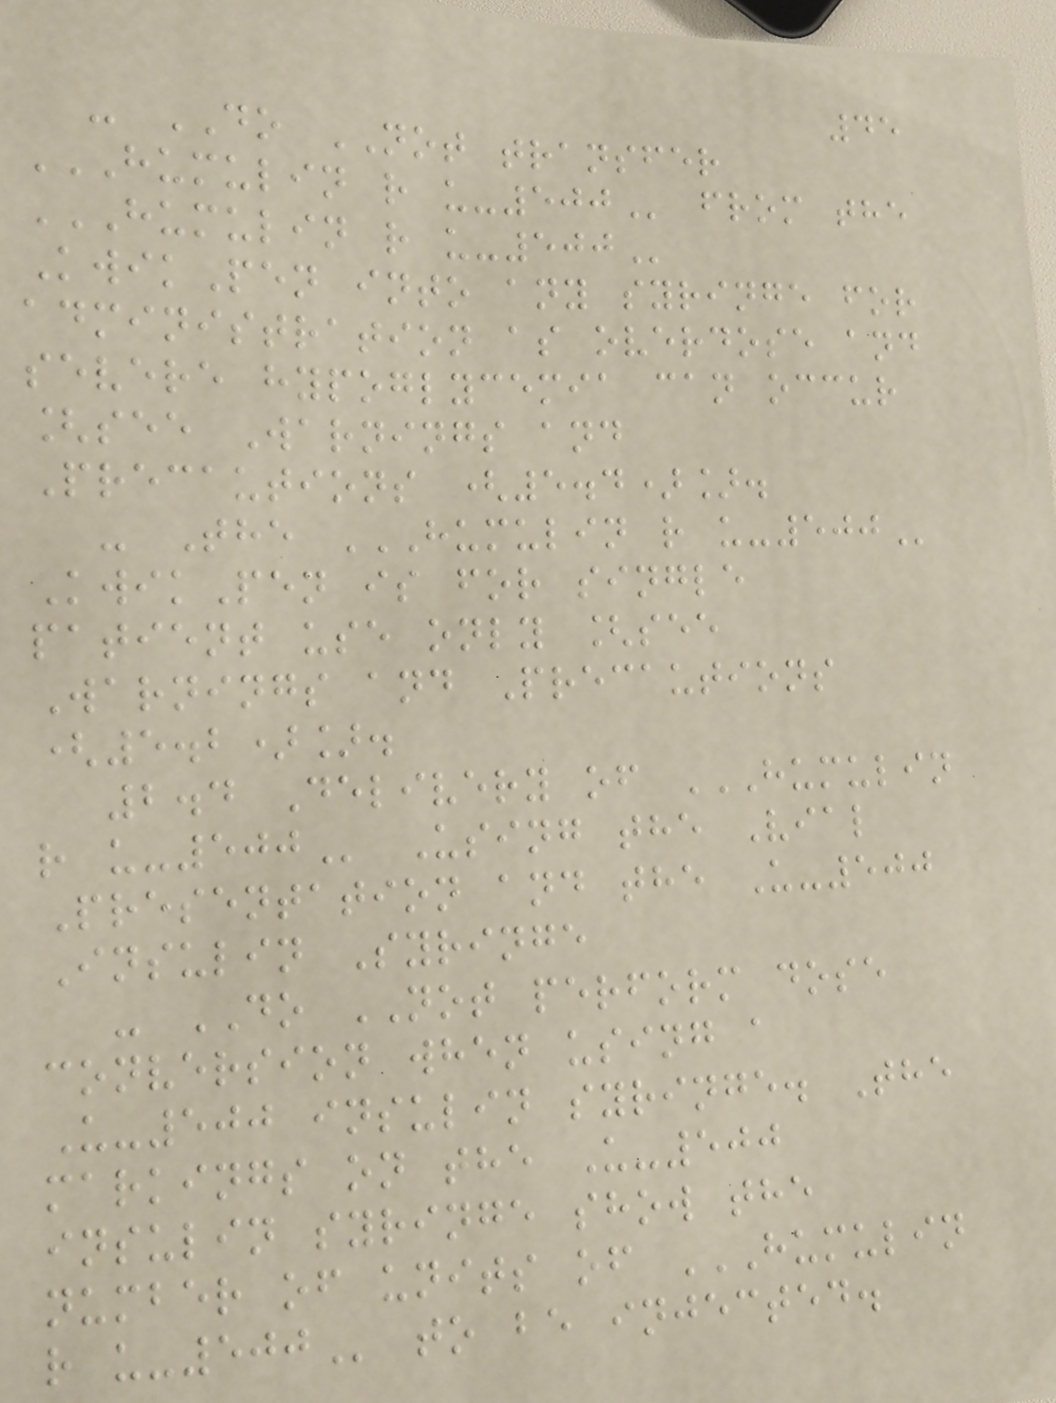45
- DO NOT transfer
HUMULIN R U-500 from the
HUMULIN R U-500
KwikPen into any syringe for
administration as overdose and
severe hypoglycemia can occur
[see Warnings and
Precautions (5.4)].
- The HUMULIN R U-500
KwikPen is for single
patient use only [see
Warnings and Precautions
(5.2)].
2.4 Delivery of HUMULIN
R U-500 Using the Vial
Presentation and the U-500
Insulin Syringe
- DO NOT perform dose
conversion when using a
U-500 insulin syringe. The
markings on the U-500
insulin syringe show the
number of units of HUMULIN
R U-500 to be injected.
